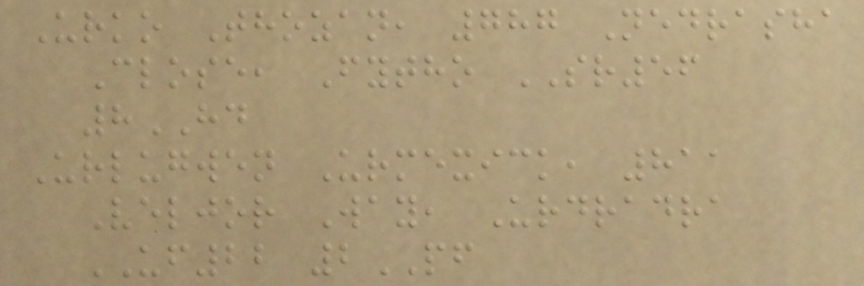Urko Thozan, 787 Nedrasha
Close, Fytho SR56
8HD
Urlugwen Urmexick, 811
Veljor Way, Urdradra
UF22 2PF
